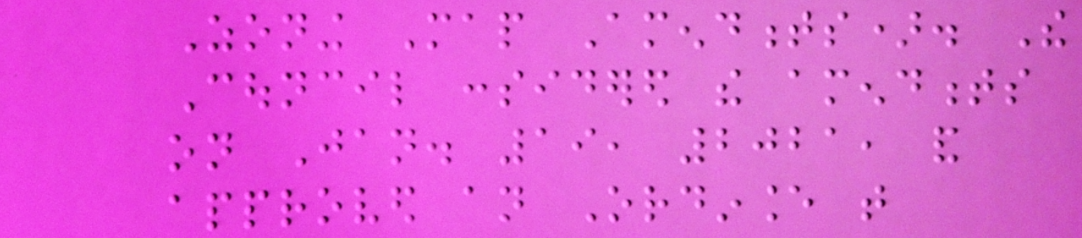Zoning Map Amendments). The
Council considered the amendments
on Jan. 19, 2021, and
approved an Ordinance that
